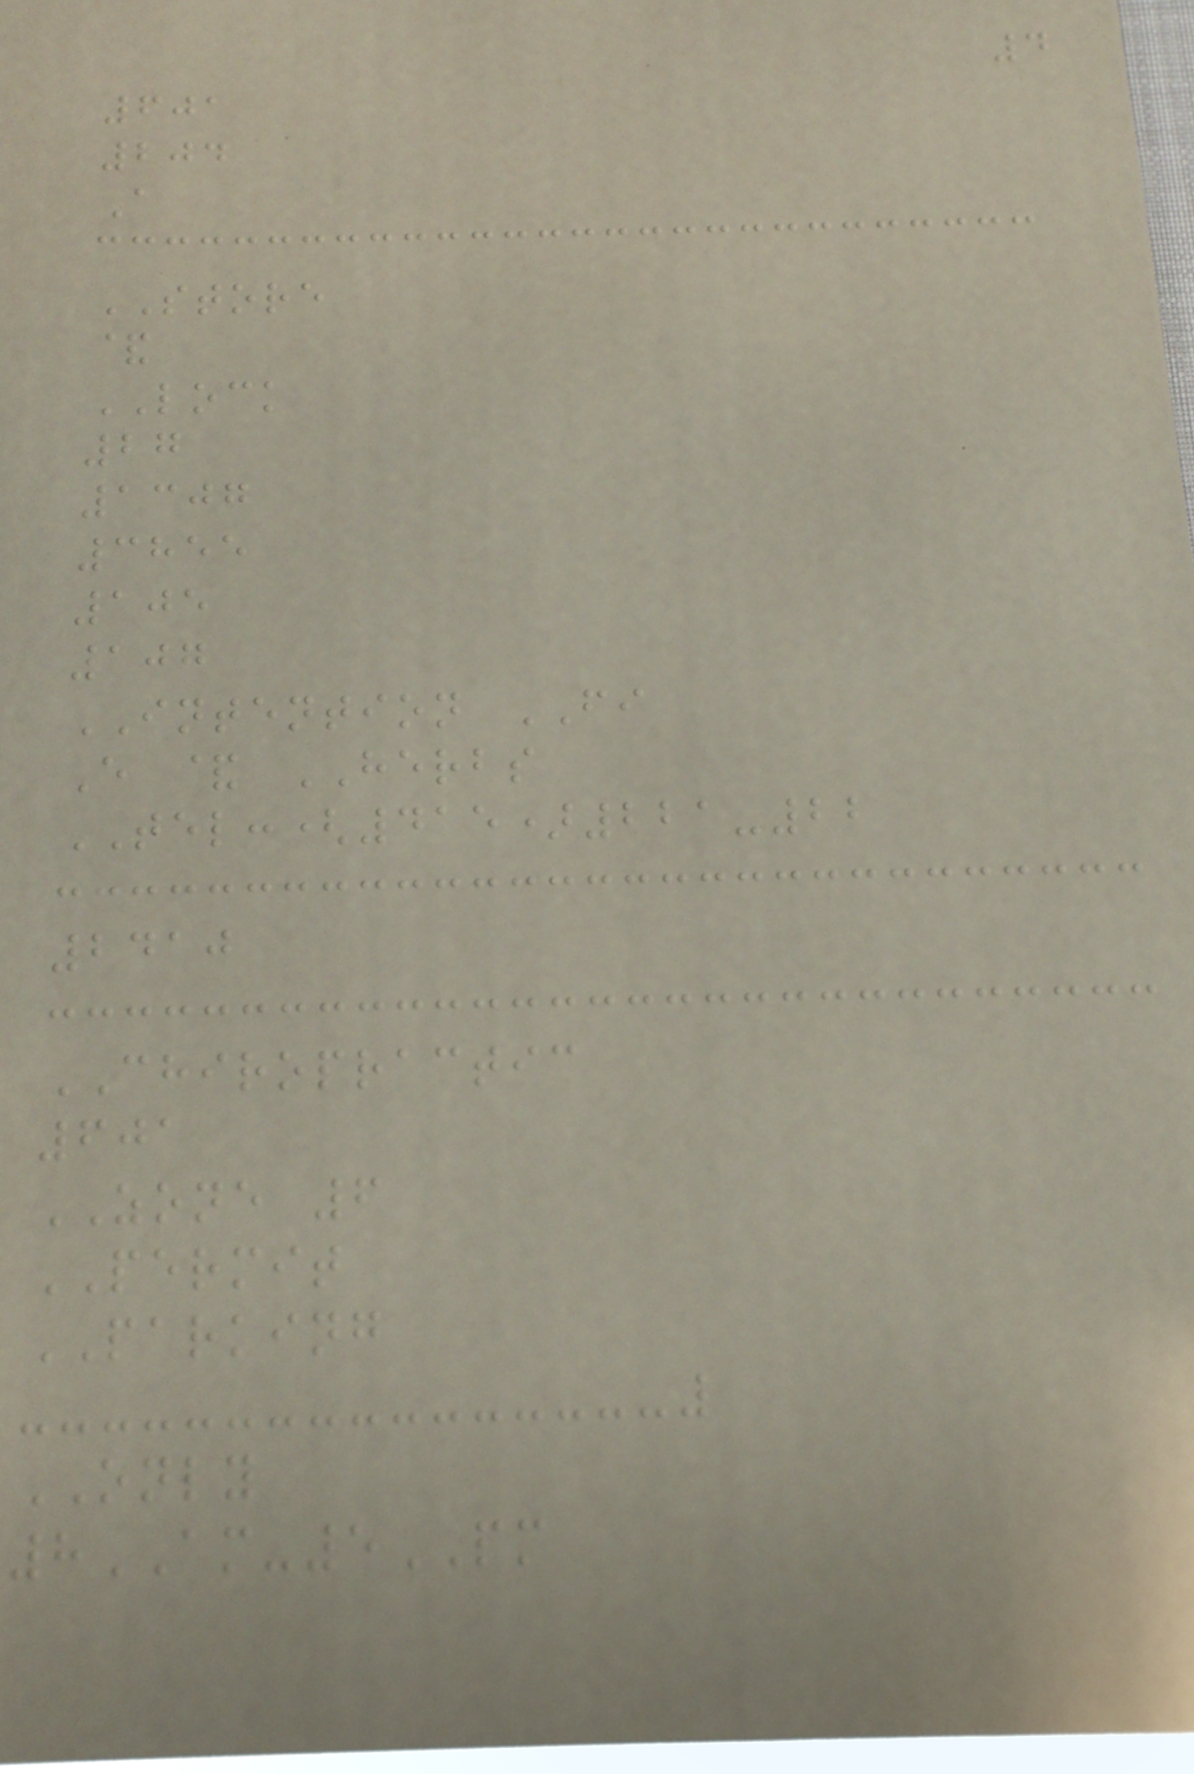4
601
204
A
STORE
&
LOCK
27
1307
3855
105
107
INTENTION FI
E & HERBS
TEL:(415)221-22
2410
CHIROPRACTIC
601
ZONE 6
PERMIT
PARKING
ONLY
8AM-5PM
